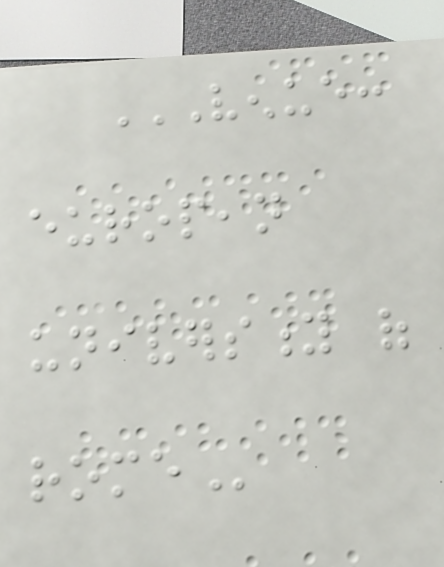VENUE:
EUROPEAN
UNIVERSITY OF
ROME
